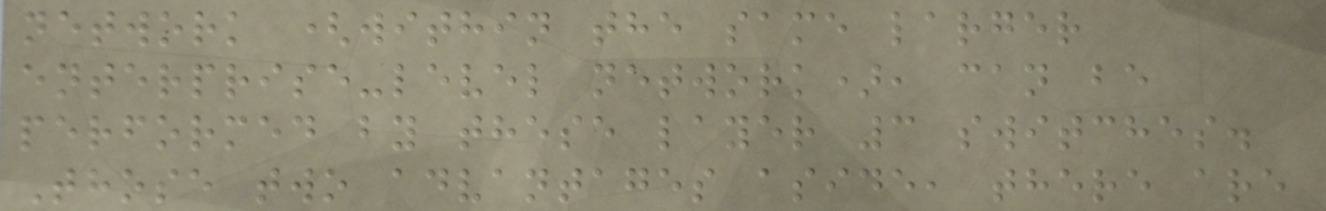network (within the same larger
enterprise-level network), can be
performed by these layer 3 switches.
Those two advantages aside, there are
